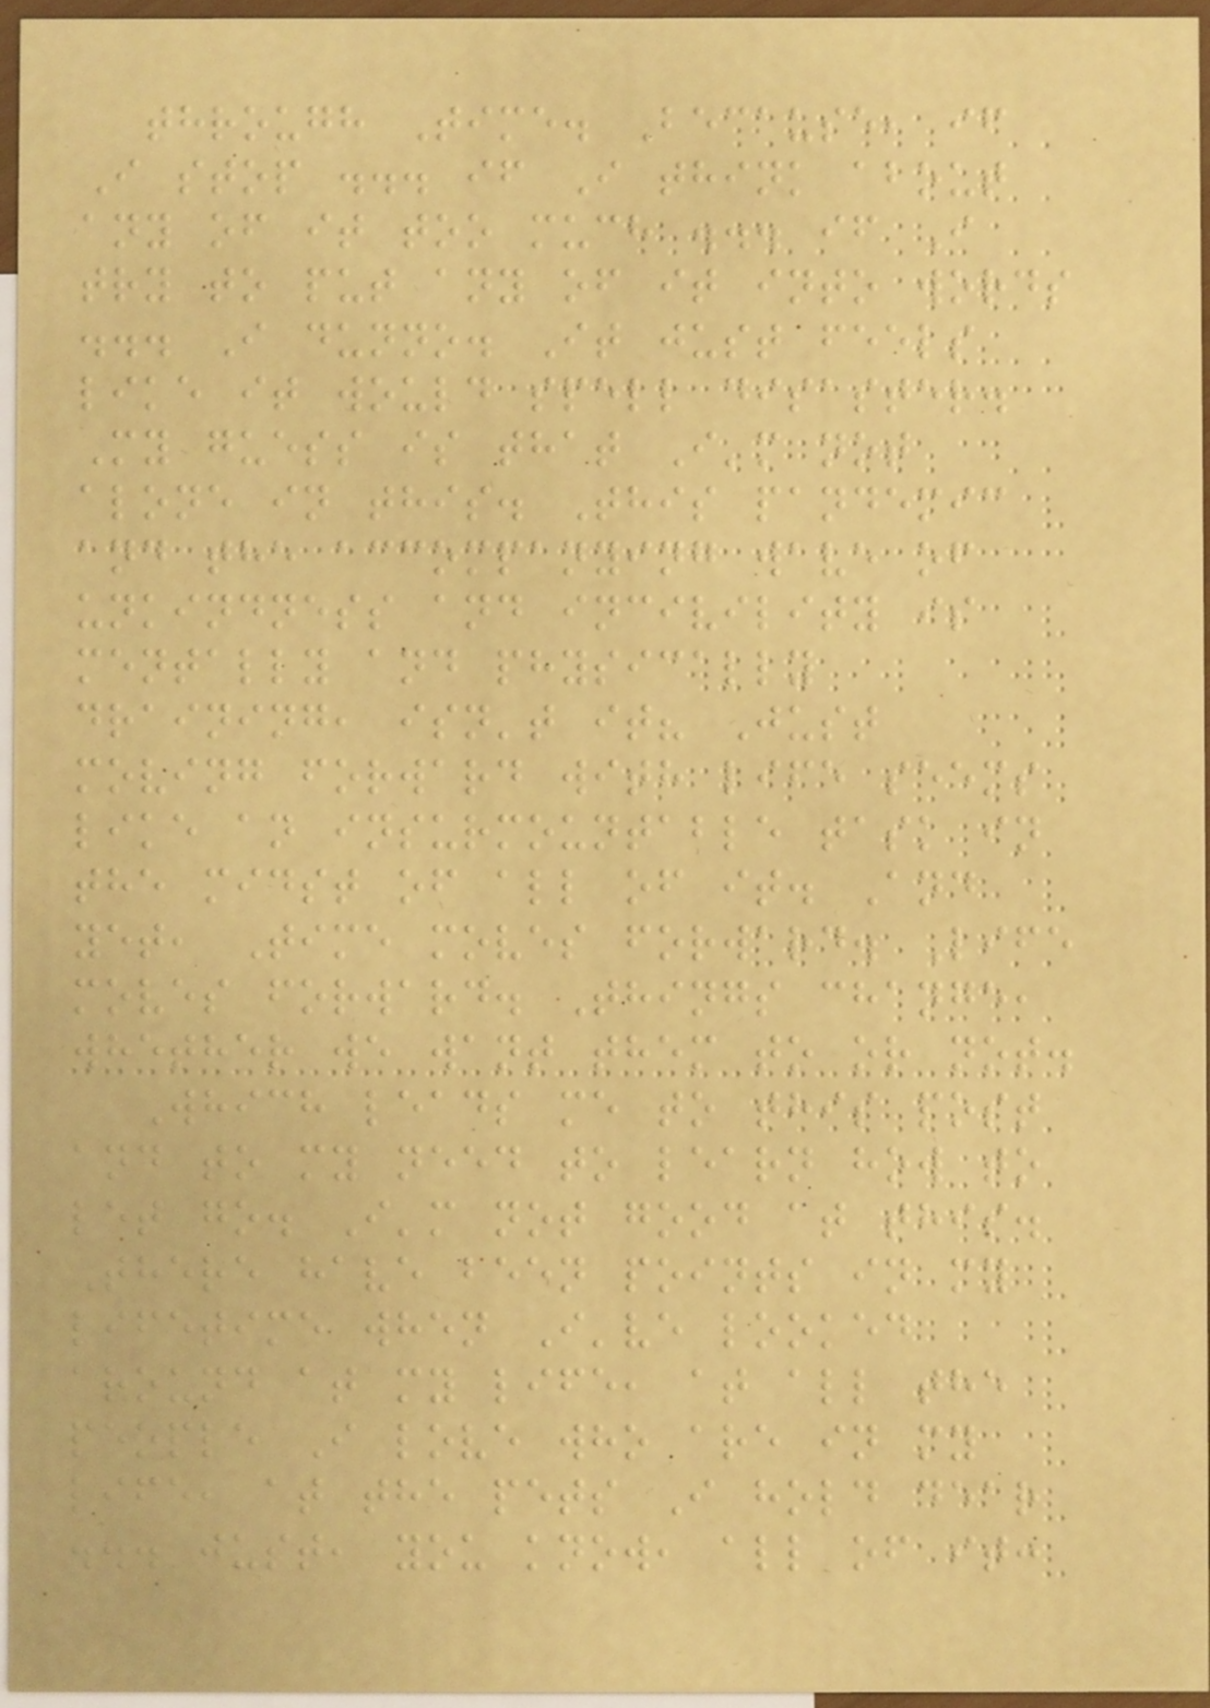through Time. Because, if
I stop ... if I think about
any of it too much ... if I
try to put any of it into words
... I dunno. It just feels
like it would spell disaster.
My guess is that I'm not
alone in this. This pandemic
and the accompanying wave of
unkindness and incivility is
mentally and physically
draining, isn't it? Just
moving forward with life seems
like an insurmountable task in
the midst of all of it. And
yet, Time moves forward. Life
moves forward. Things change,
whether we want them to or not.
Which leads me to this post
and to my need to learn how to
let go. I'm not good at this.
There have been points in my
lifetime when I've looked
around at my life, at all the
people I love who are in my
life, at the pets I hold dear
... just, you know, all of it:
